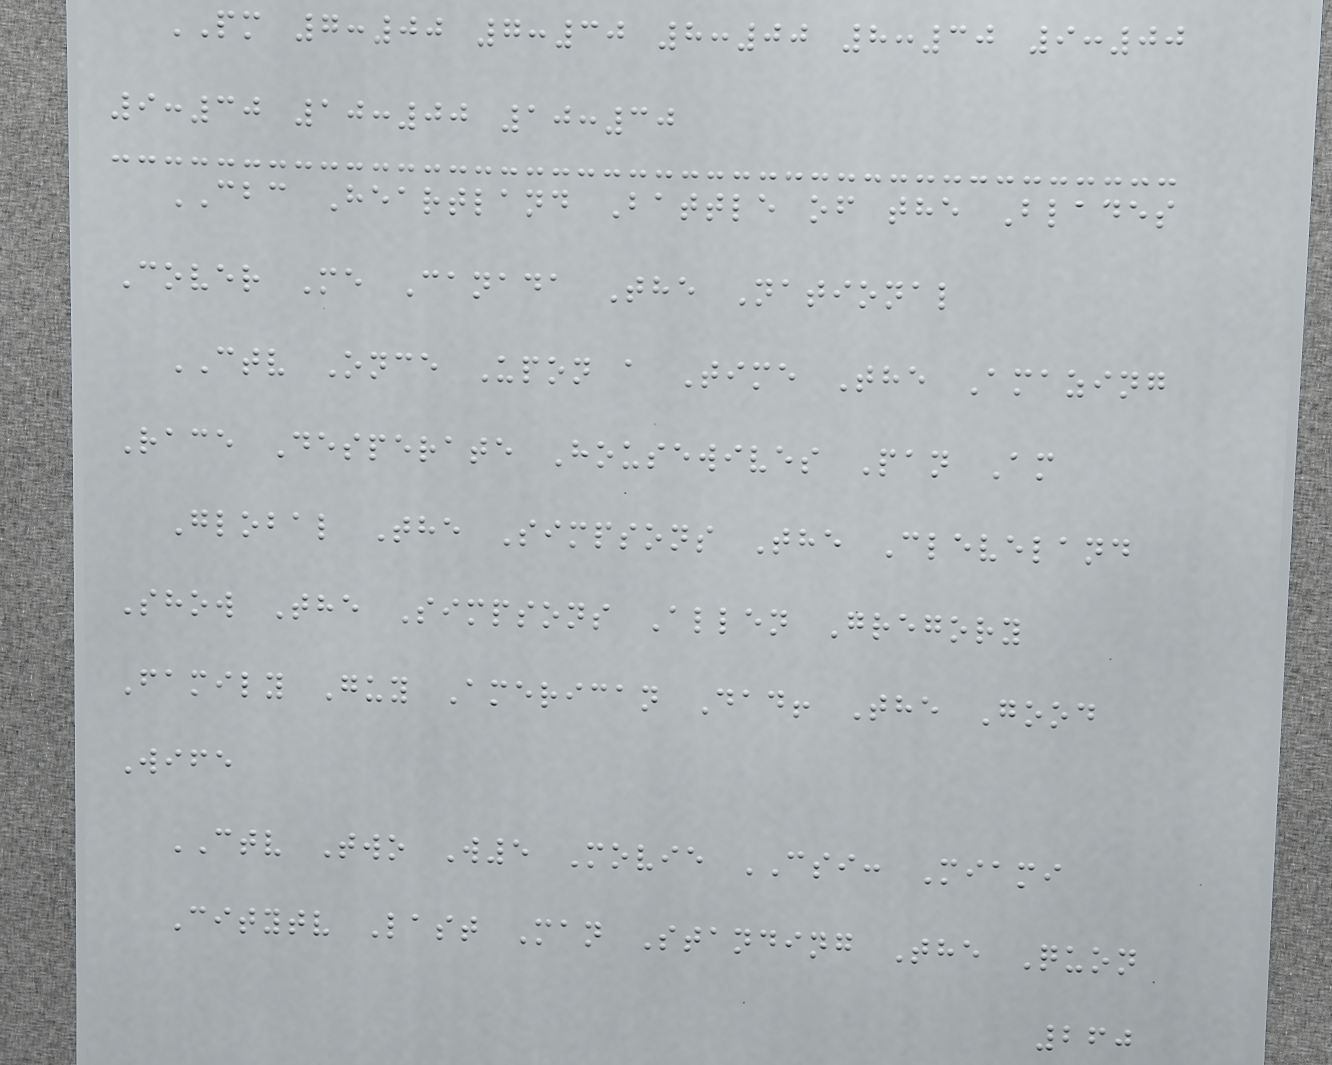PM 7:00 7:30 8:00 8:30 9:00
9:30 10:00 10:30
CBC Heartland Battle of the Blades
Cover Me Canada The National
CTV Once Upon a Time The Amazing
Race Desperate Housewives Pan Am
Global The Simpsons The Cleveland
Show The Simpsons Allen Gregory
Family Guy American Dad! The Good
Wife
CTV Two W5 Movie CSI: Miami
Citytv Last Man Standing The Quon
260
